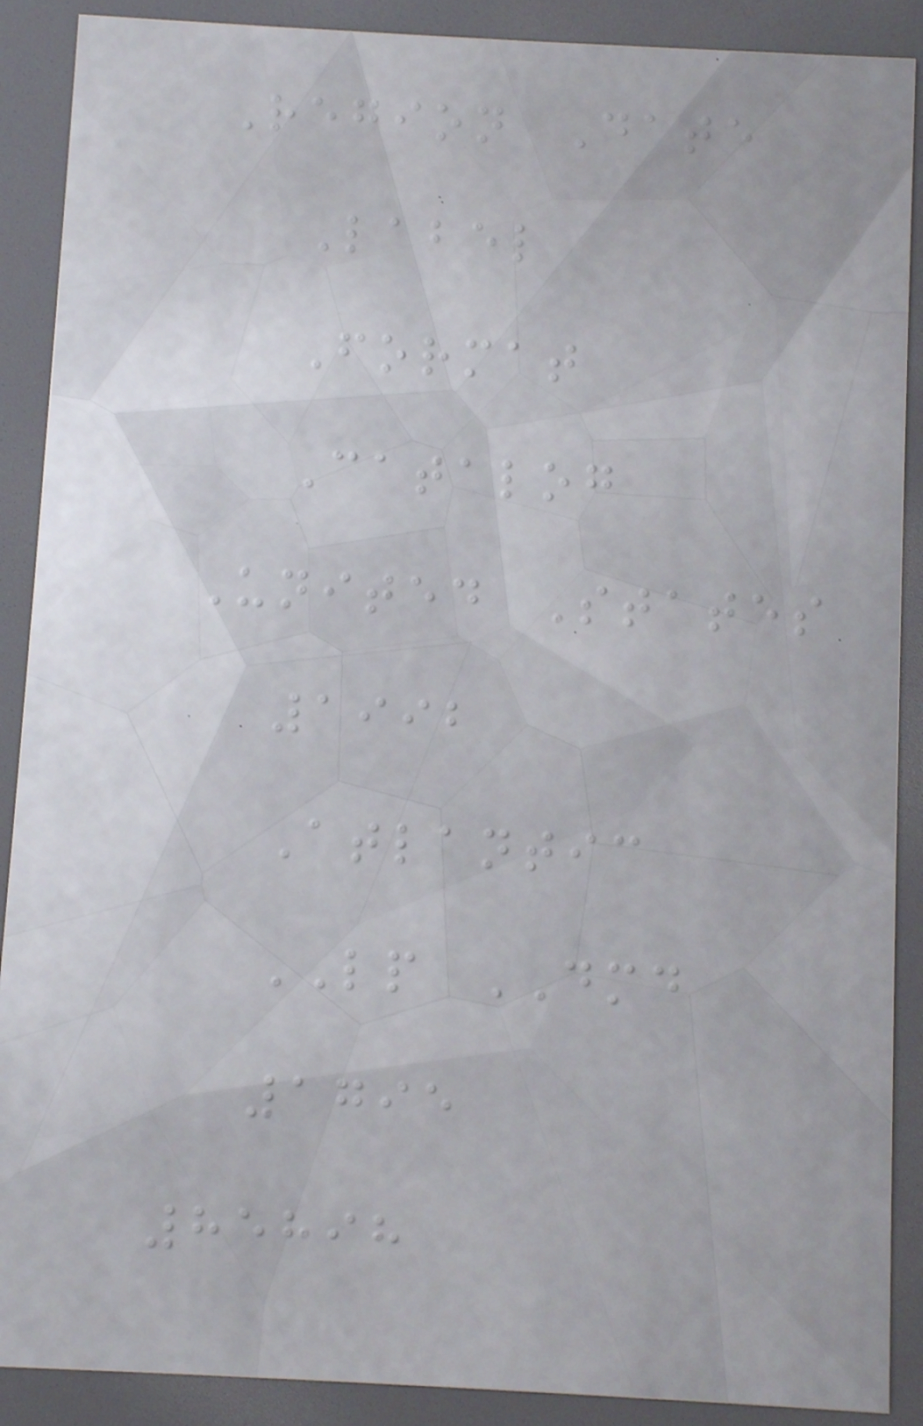Region Date
Label
Format
Catalog
United States
1992
Atlantic
LP DMD
1795
85898
